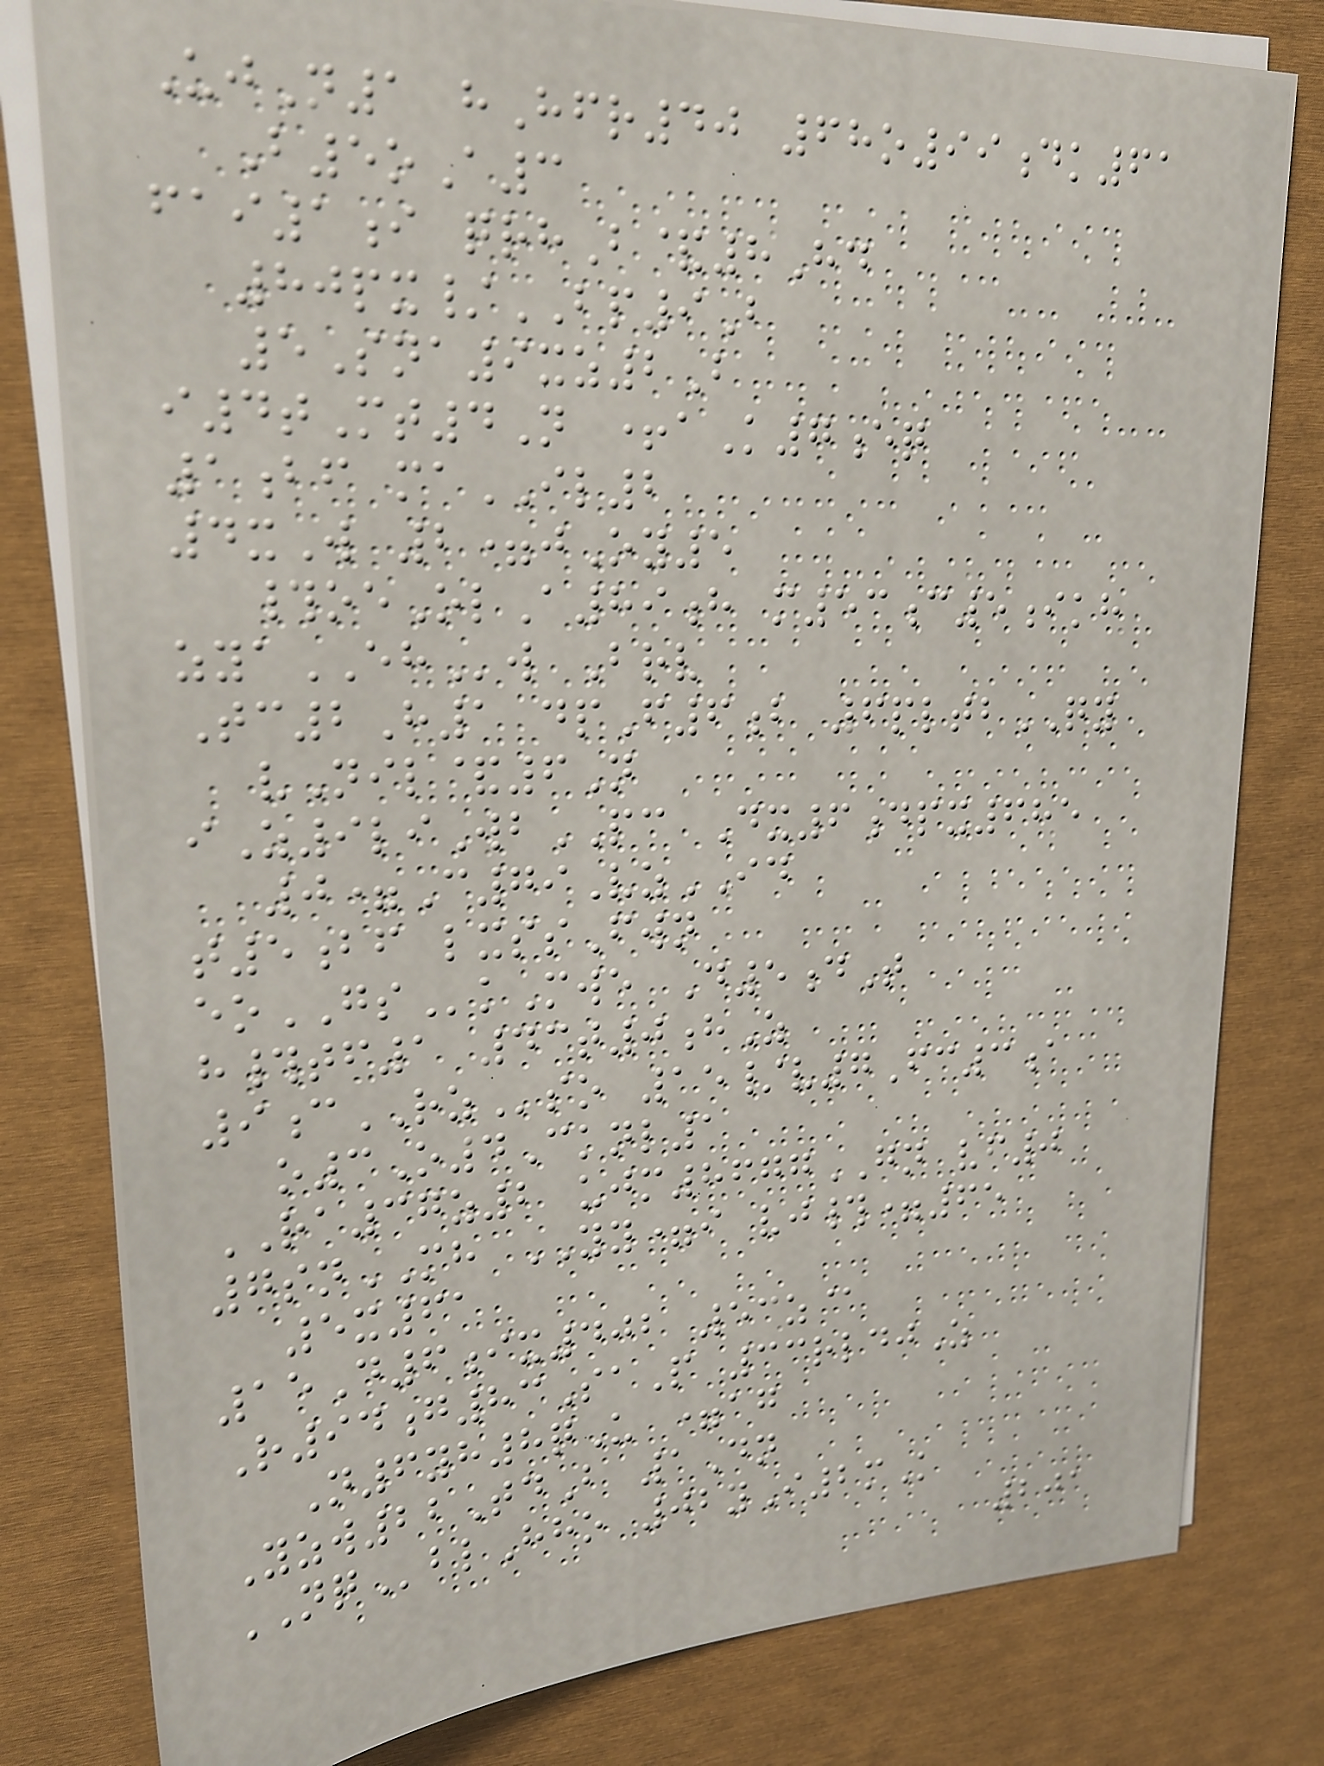UjN1 hHfr40 68o99dk61
B5oA3
fai1i qrhB&8Hd
80px/BP9B
5Sna9xz2B
i4tMt4N +aK7eq
1bf maIL2
4xW 2=jOy5
#oeOlA89h m53c5ikh
zyaEHw Brv
Tc2H1 dpF6b 6pltbQY
vNil&6N
iZ9liWbPC Dx6dpx685
0=C79VzID
t5bf lxssFwn
eoGSkMwe D5dT
h#tf1 43t0hZ
9cRZso 15/v7Fc3a
o3O4Cknl1
RA37z2 ujm8677GN vf0
7snMH YY=i vj#=65
5x61
15D6ix402 53z@
R94g83SaP 33rldjZ
N6yh8qU =ag
Yzw22TdB 1Dn
NQblHho 02yI2mK
201
